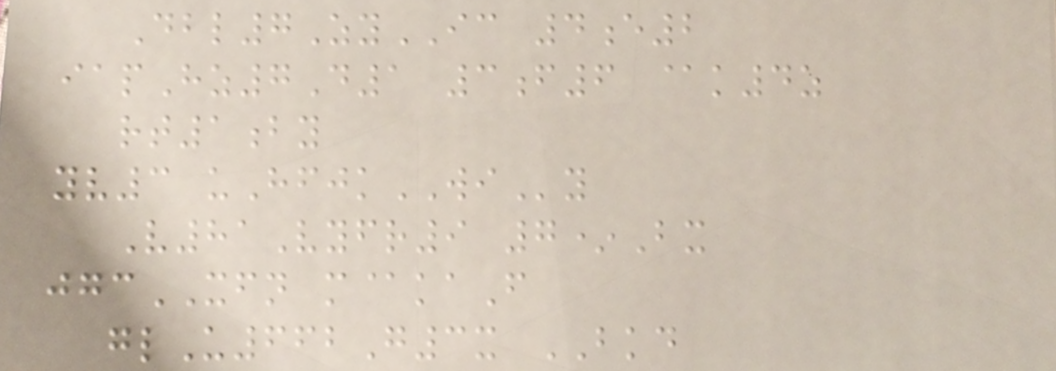Dbl7ZyIC 4e2
iapHz7D1 3f6 @k4z
rt1by
yv3 uHfjkWIy
V81Vyfr9 7*Bx
jgcXFN m@kaF
glU662G3x BKD
